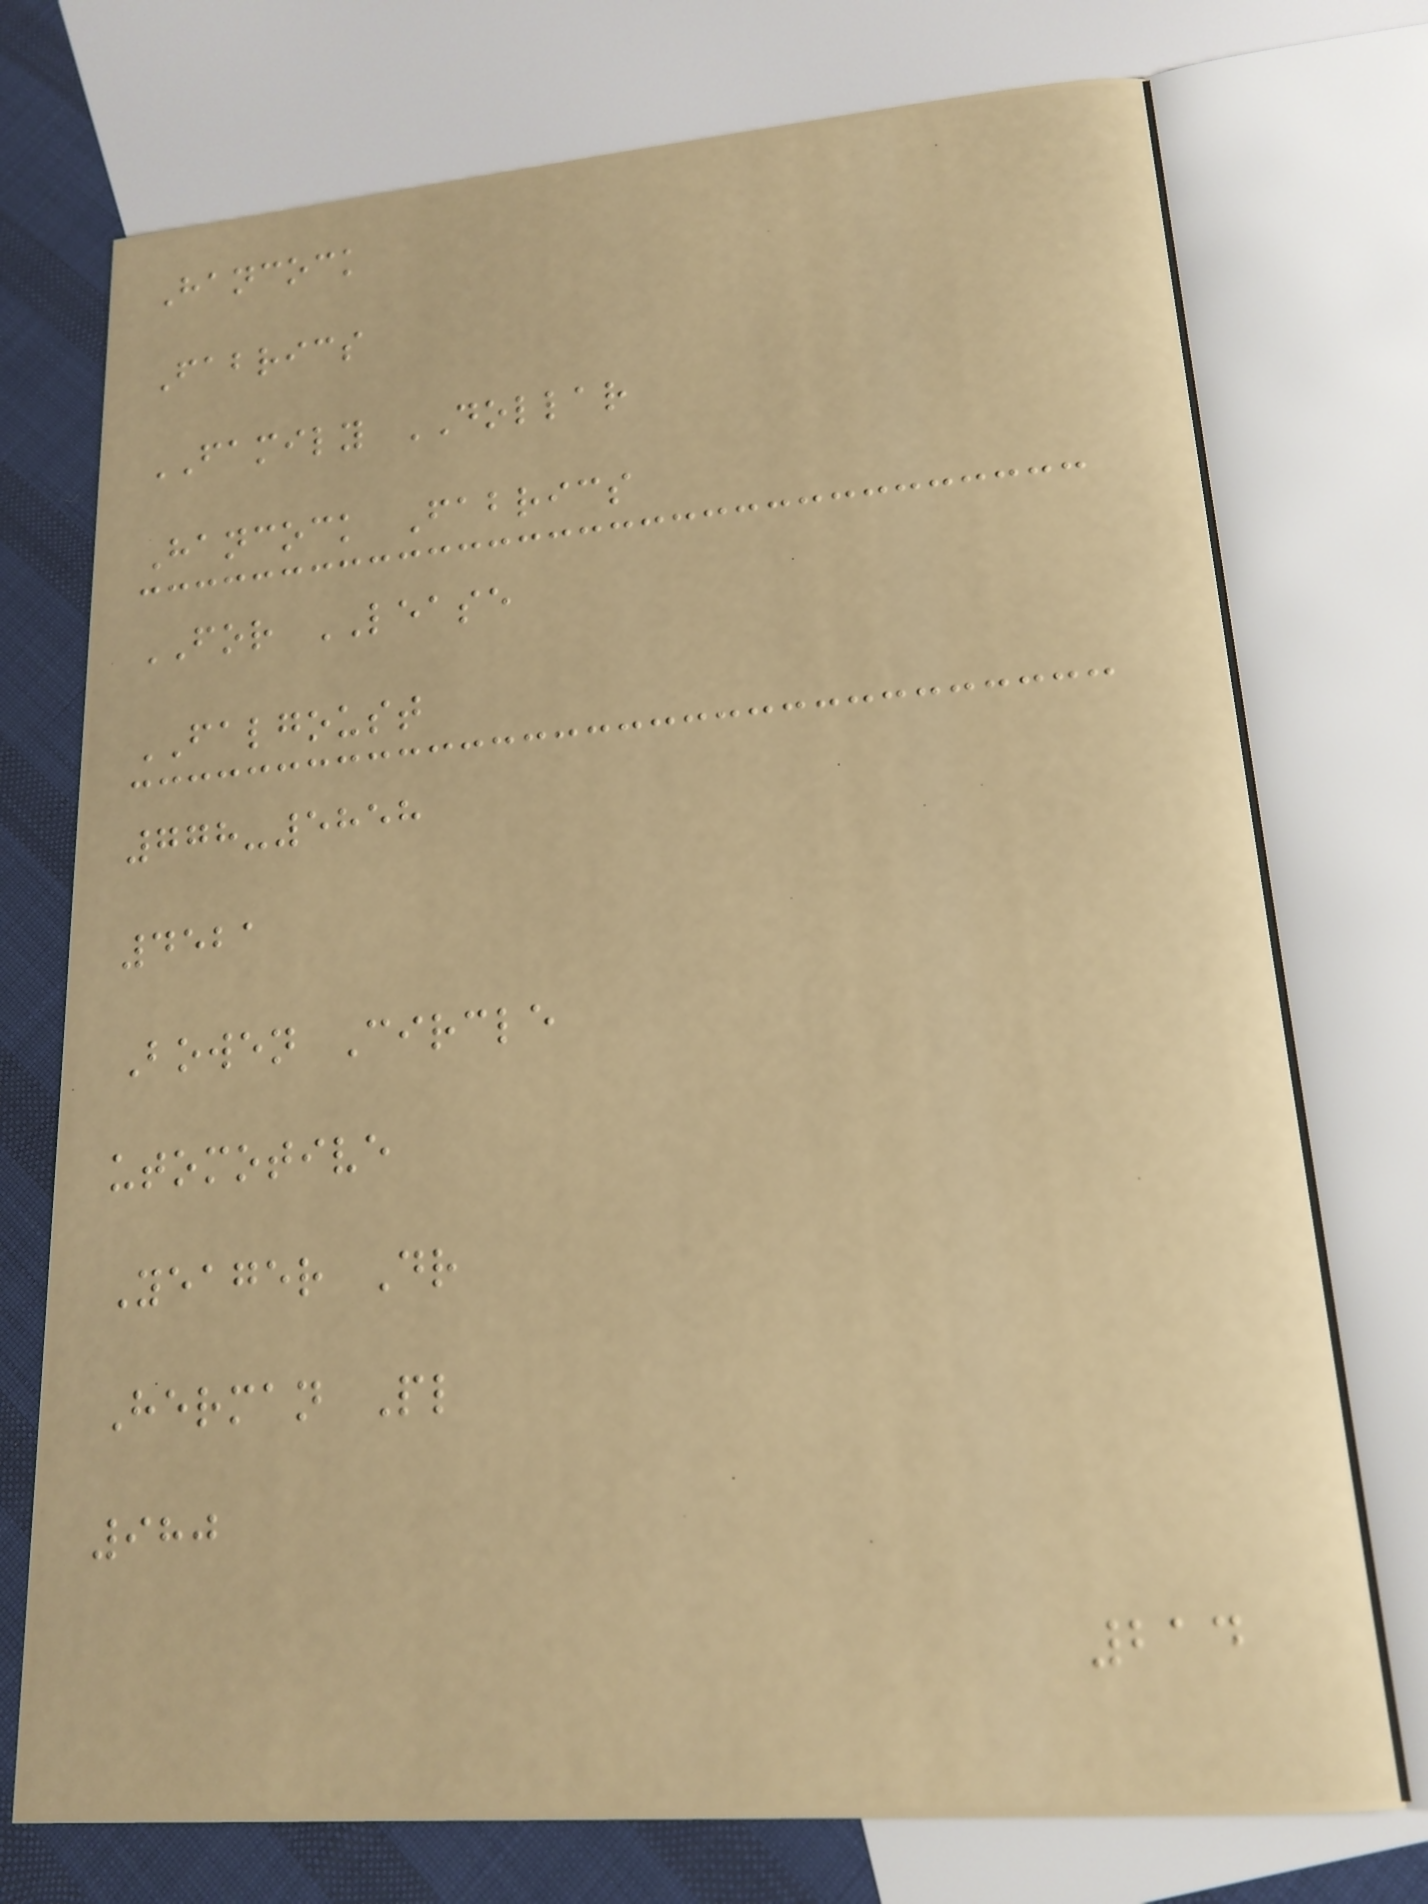Hancock
Fabrics
FAMILY DOLLAR
Hancock Fabrics
FOR LEASE
FALGOUST
778-5858
4521
Bowen Circle
utomotive
Yeager Dr
Herman Pl
980
214
